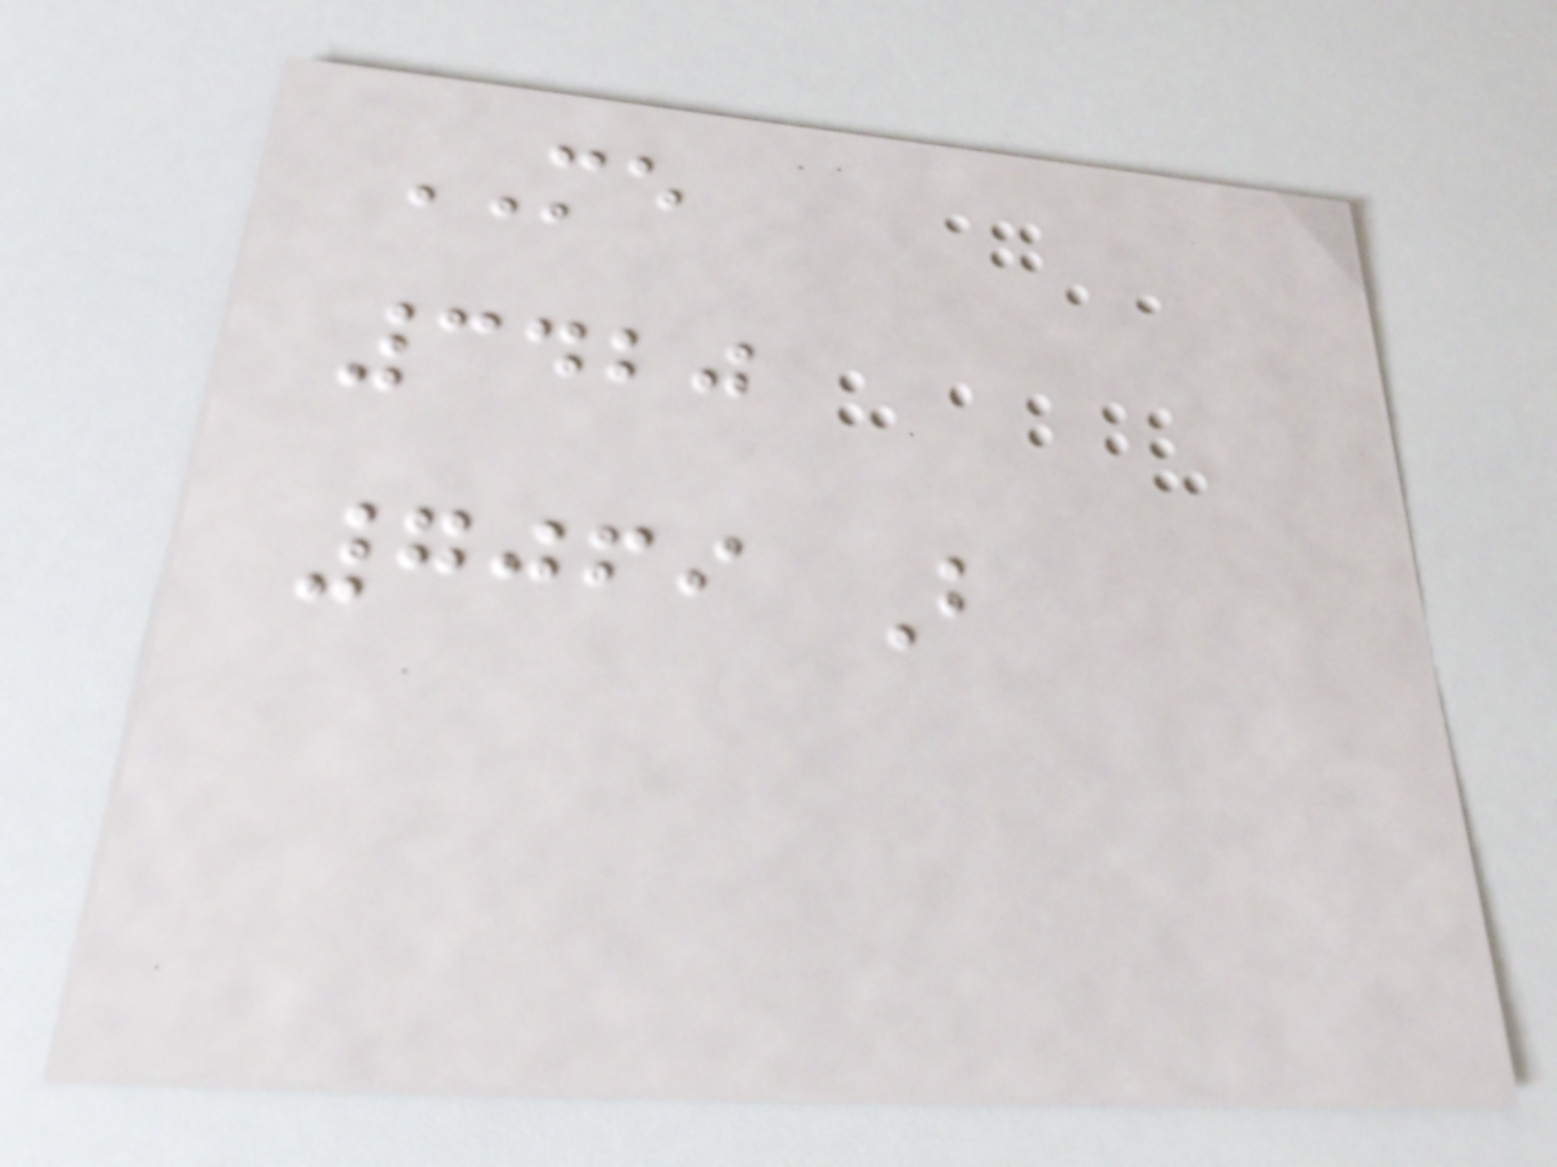ME
3420
7069 B
